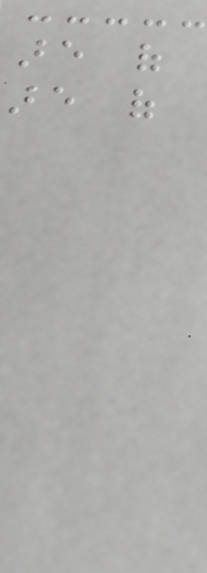are of
are of
